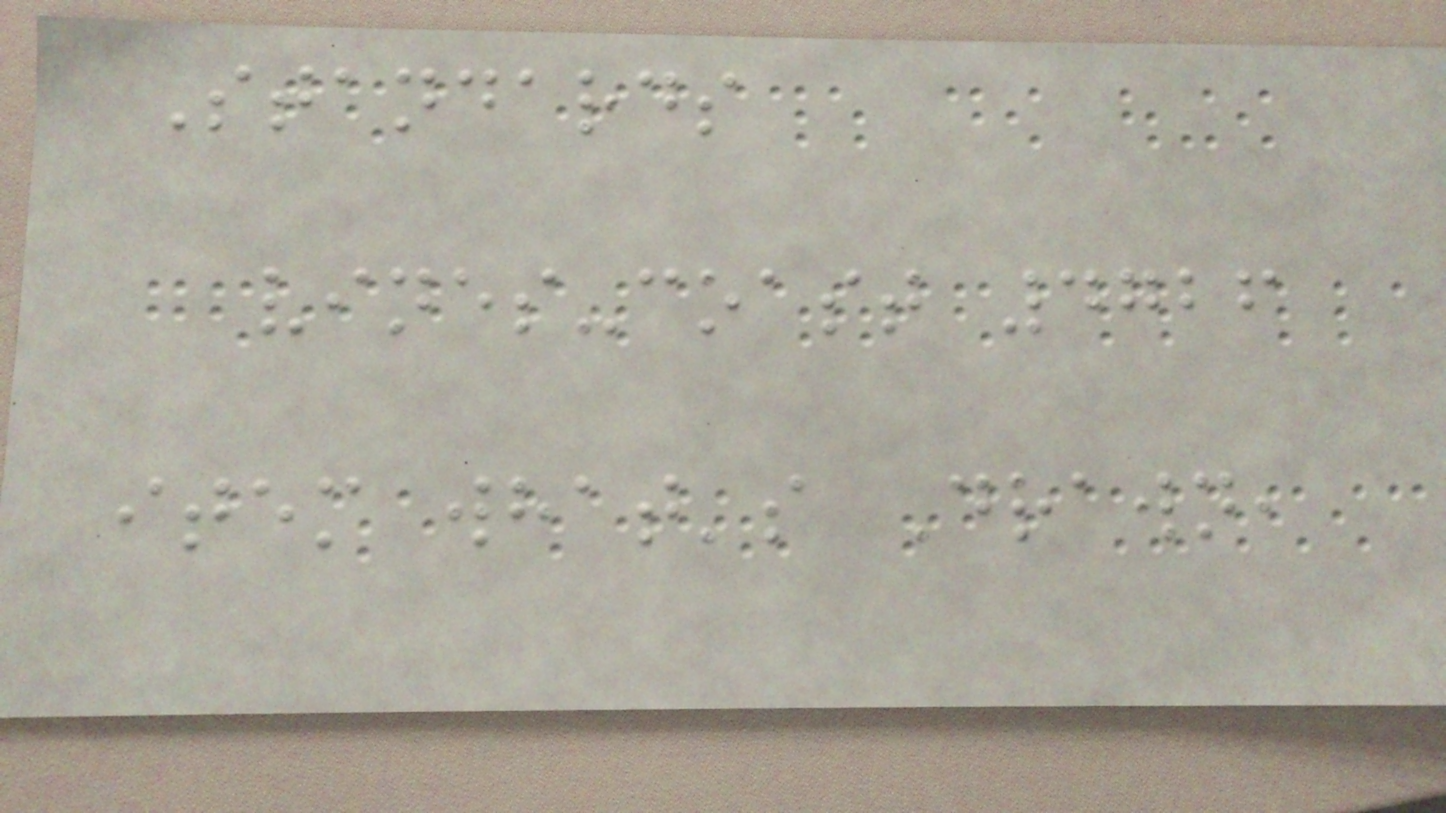Standards
vines-coast 4726
item what's Drawn,
